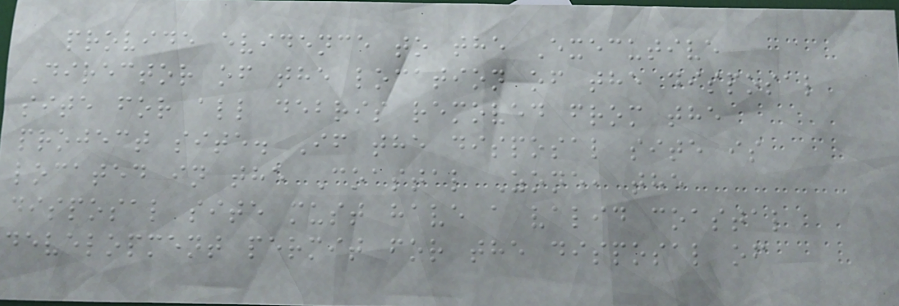provide evidence to the Executive
Director of the location of the disposal
site for all debris removed from the
project site. If the disposal site is
located in the Coastal Zone, the
disposal site must have a valid coastal
development permit for the disposal of
